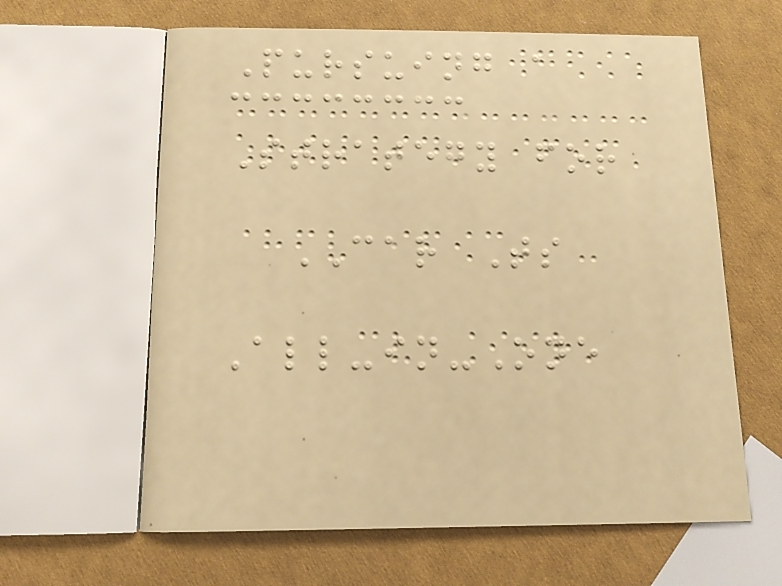Pursuing a
Strategy for
CAR Ts
All-in-One
